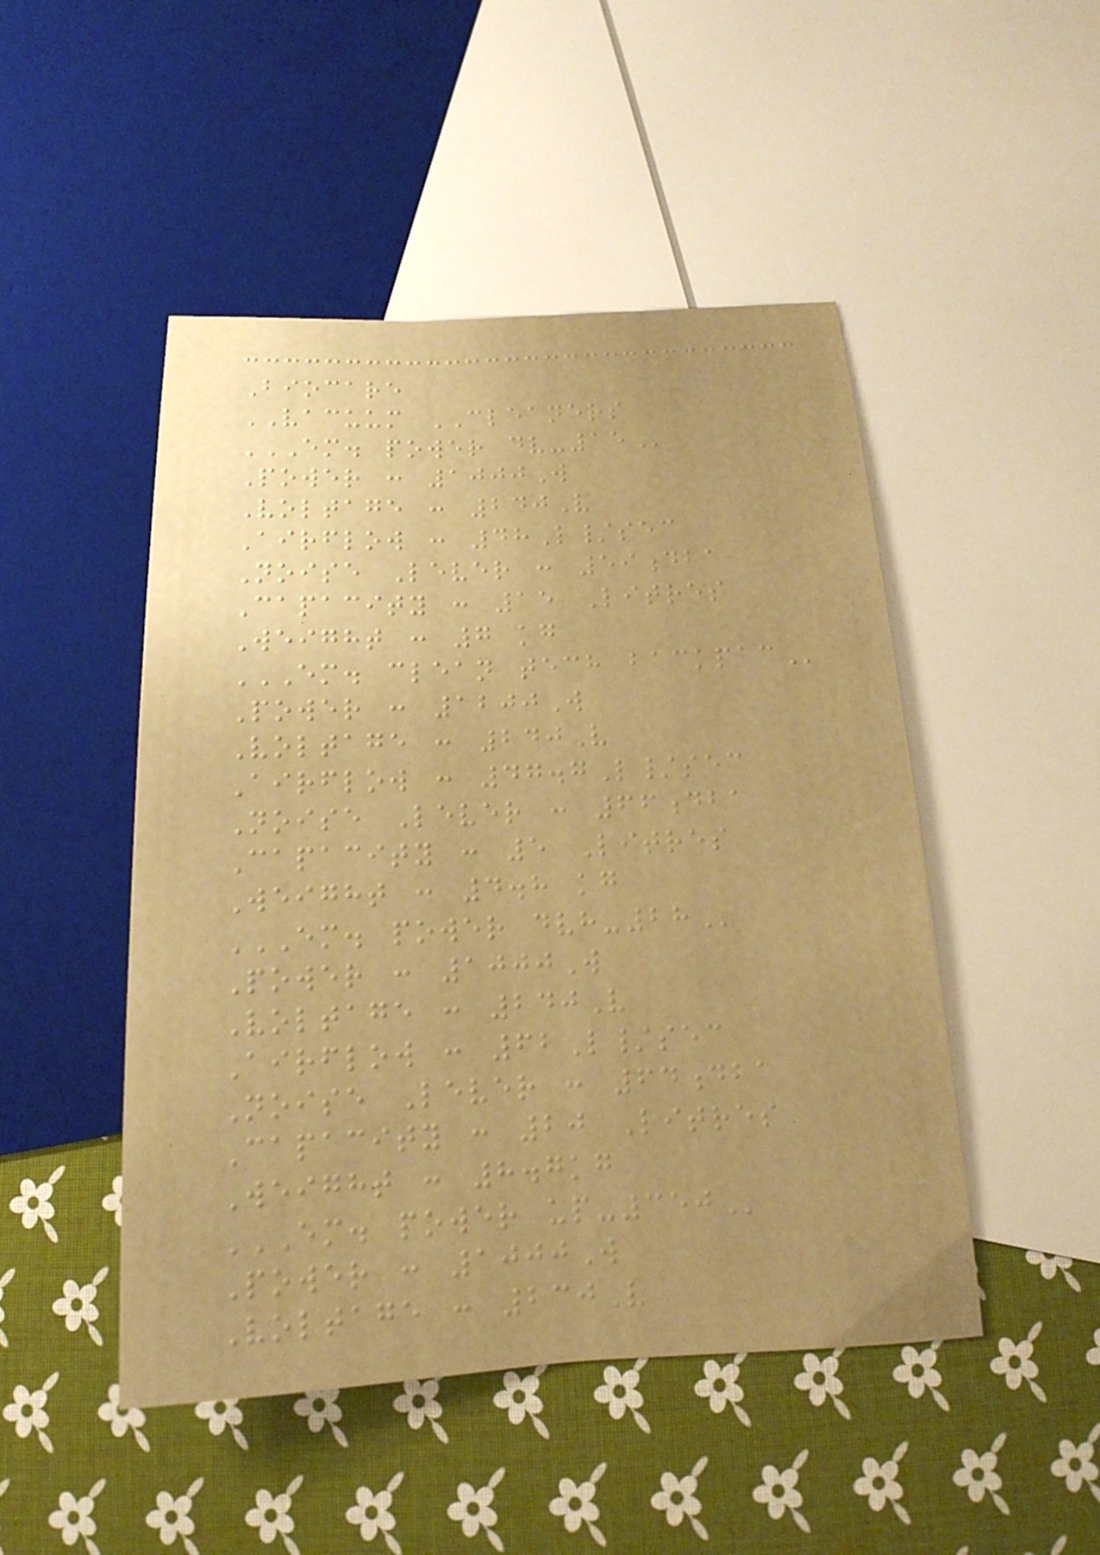Biocare
VACUUM CLEANERS
EM. POWER DV-15
Power : 1000W
Voltage : 240V
Airflow : 48L/sec
Noise Lever : 59dba
Capacity : 15 Litres
Weight : 7 kg
EM. CLEAN TECH BACKPAC
Power : 1200W
Voltage : 240V
Airflow : 47.7L/sec
Noise Lever : 66dba
Capacity : 5 Litres
Weight : 4.8 kg
EM. POWER DVH-28
Power : 1000W
Voltage : 240V
Airflow : 62L/sec
Noise Lever : 64dba
Capacity : 20 Litres
Weight : 8.7kg
EM. POWER UP-350
Power : 1000W
Voltage : 230V
